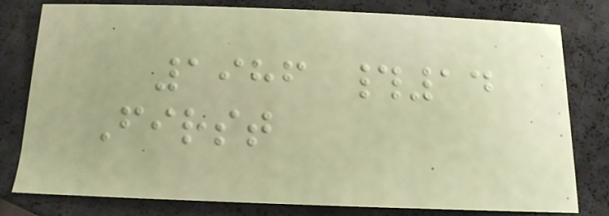1986 #14
First
